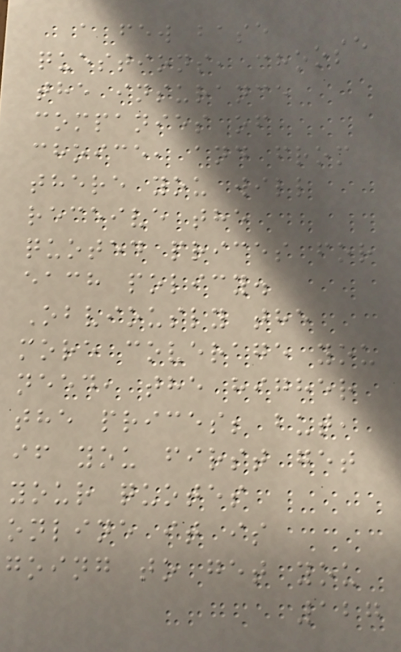a few base
questions, choose
the insurance
companies of
choice, and from
there you will
receive the
quoted prices for
each policy.
Obviously the
more coverage you
need, the higher
the prices; but,
if you first get
your quotes
online it is
going to get you
127
